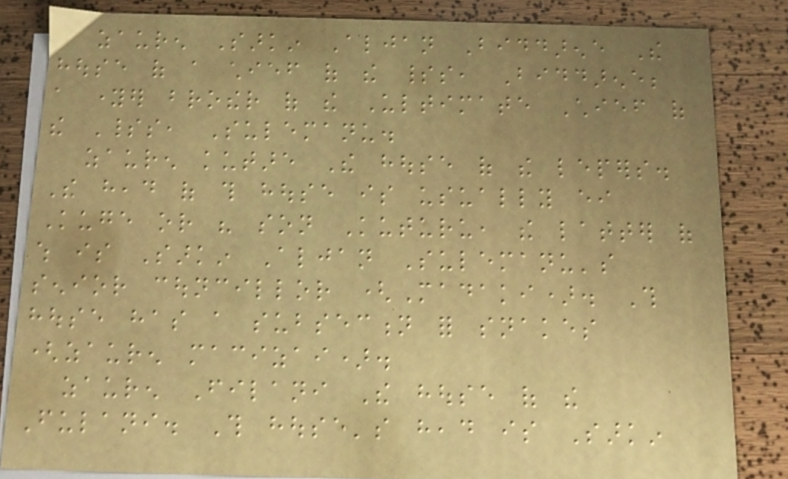zauren Sarkin Aljan Biddarene The
house of a chief of the spirits, Biddarene;
a younger brother of the Ultimate Chief of
the Spirits, Sulemanu.
zauren kutare The house of the lepers.
The head of this house is usually either
Kuge or his son Kuturu, the latter of
which is Sarkin Aljan Sulemanu's
senior councillor (Madaki). This
house has a subsection for snakes
(zauren macizai).
zauren Filani The house of the
Fulani. This house's head is Sarkin
